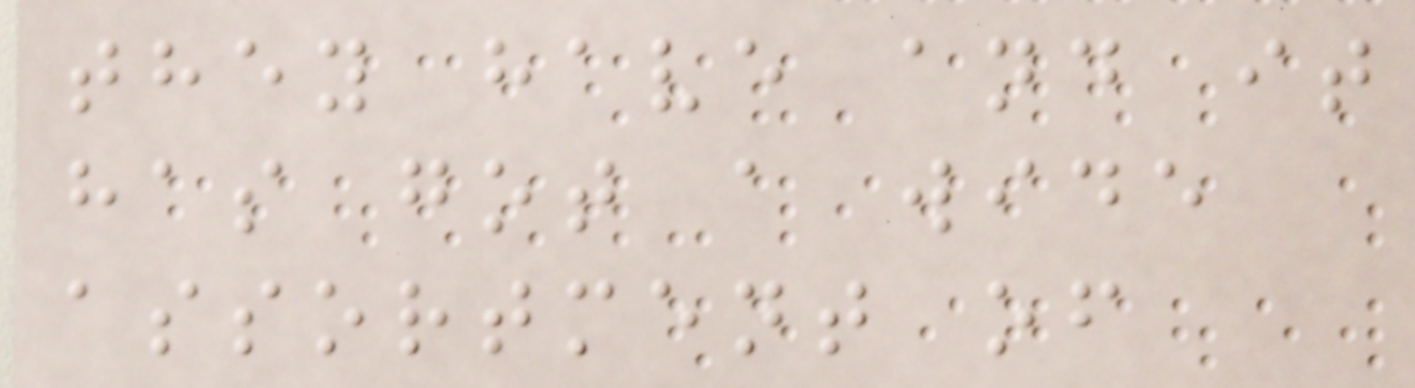they have and it
has got a wide
assortment of
